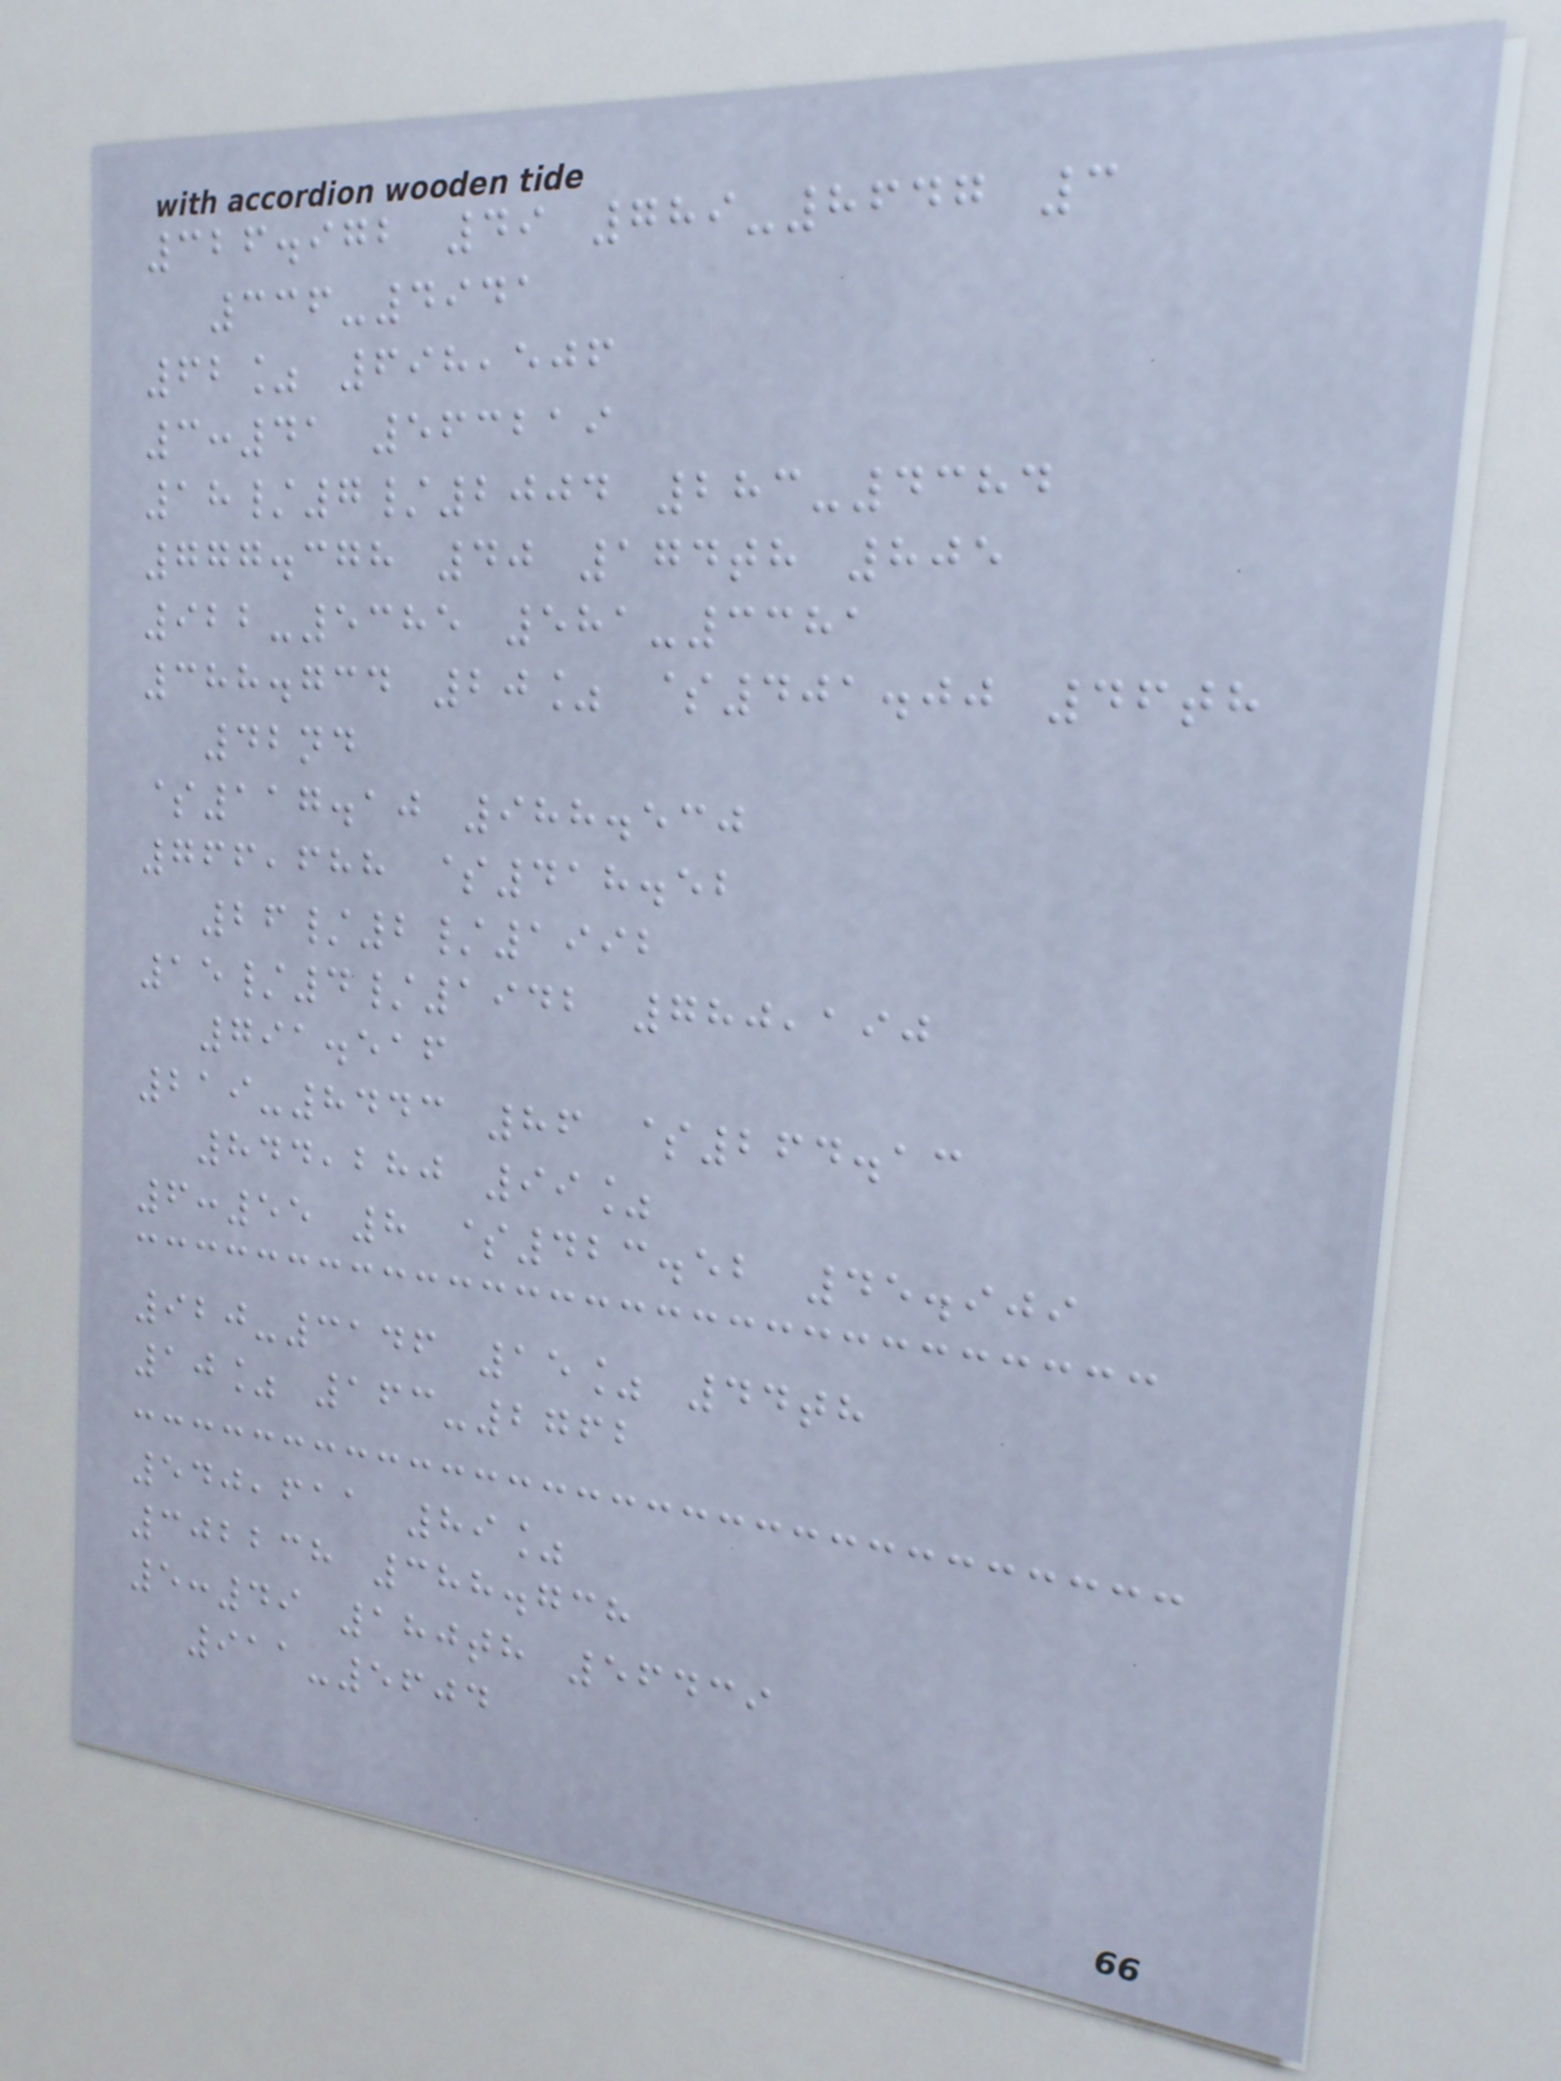326.972 49 789-8647 3
336-4941
62% 698,506
3:41 563219
18/7/2004 283-4384
777.378 40 174th 805
922-5385 581-3381
388.734 20% $401.00 46th
42nd
$117.10 988.530
766,688 $418.52
26/2/1992
15/4/1942 780,190
791.516
219-8443 86 $264.13
844,280 99%
6:55 8 $423.52 45.909
920-3146 15% 44th
10% 163-2762
540,611 89%
302238 388.738
5:49 180th 56439
911-5604
